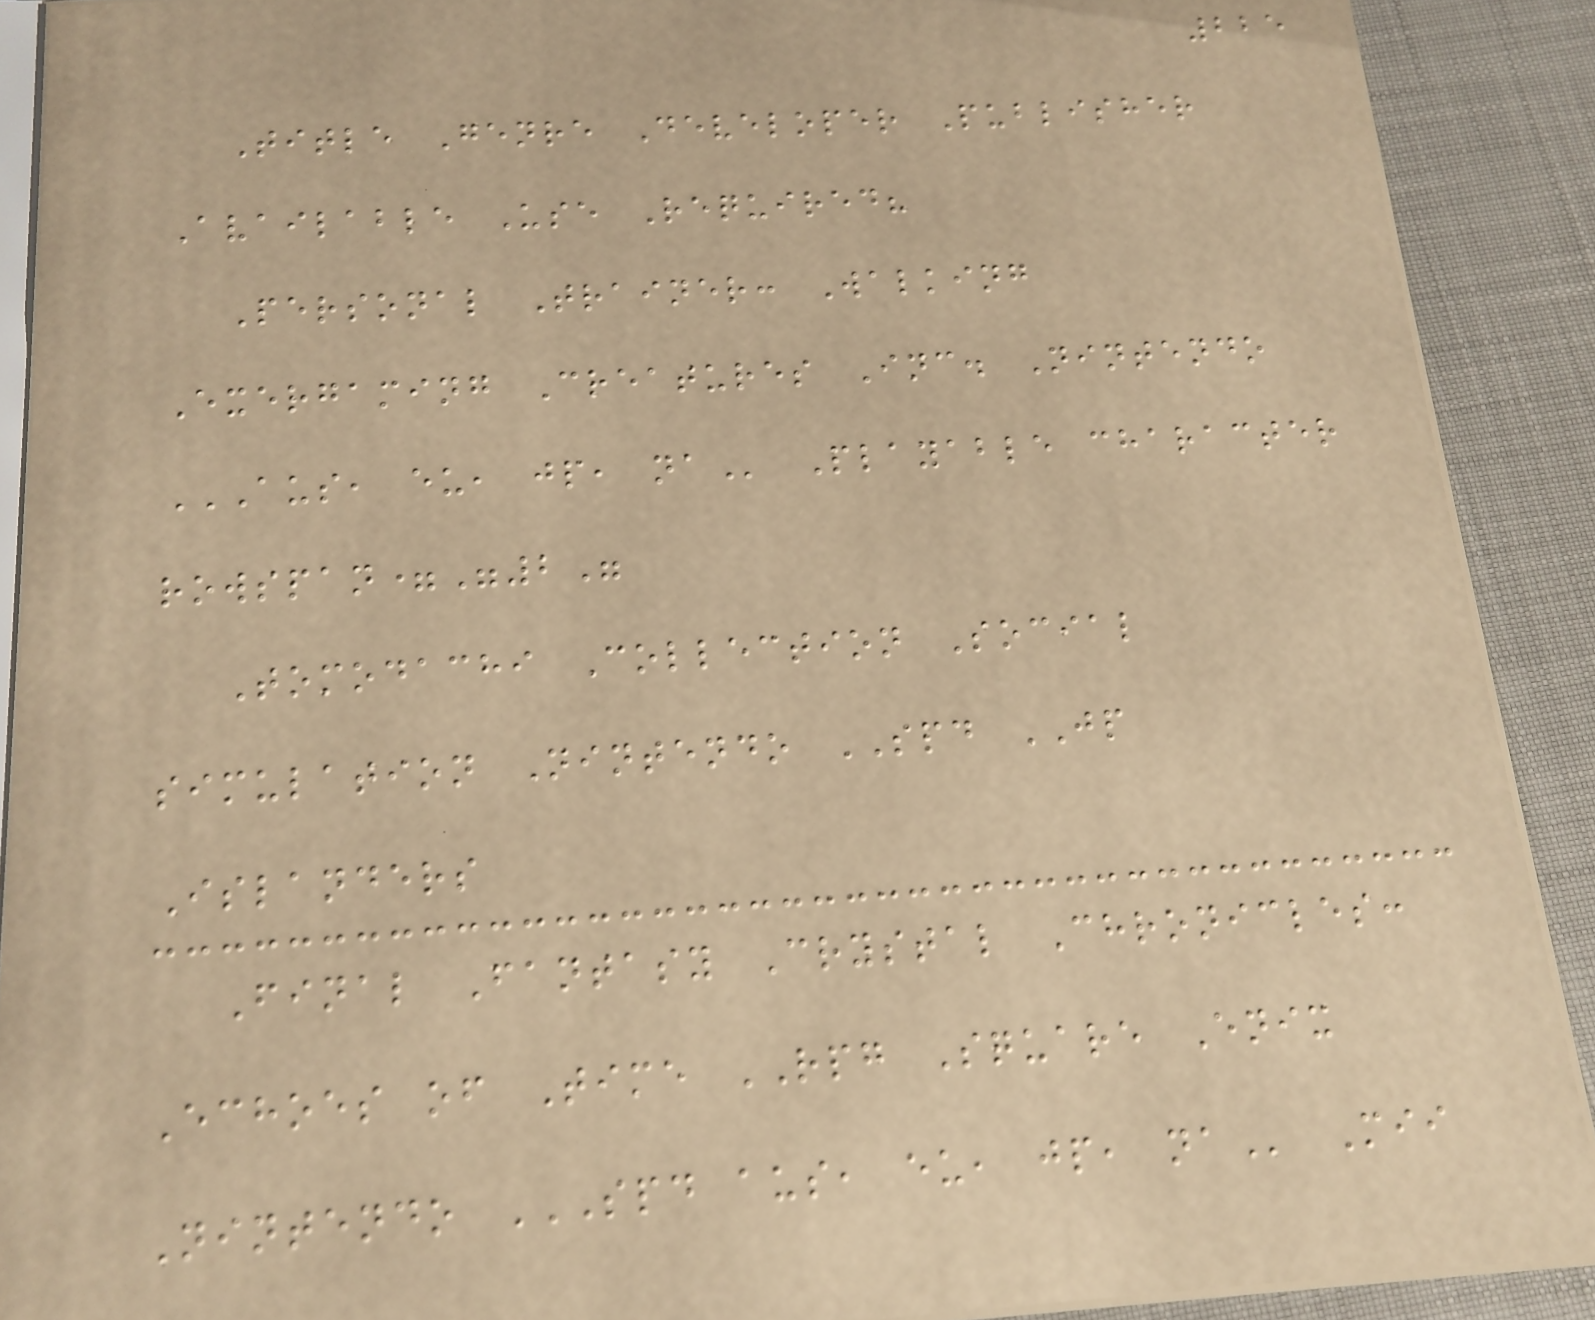225
Title Genre Developer Publisher
Available Use Required?
Personal Trainer: Walking
Exergaming Creatures Inc. Nintendo
AUS, EU, JP, NA Playable character
rowspan="2"
Tomodachi Collection Social
simulation Nintendo SPD JP
Islanders
Final Fantasy Crystal Chronicles:
Echoes of Time RPG Square Enix
Nintendo SPD AUS, EU, JP, NA Mii
